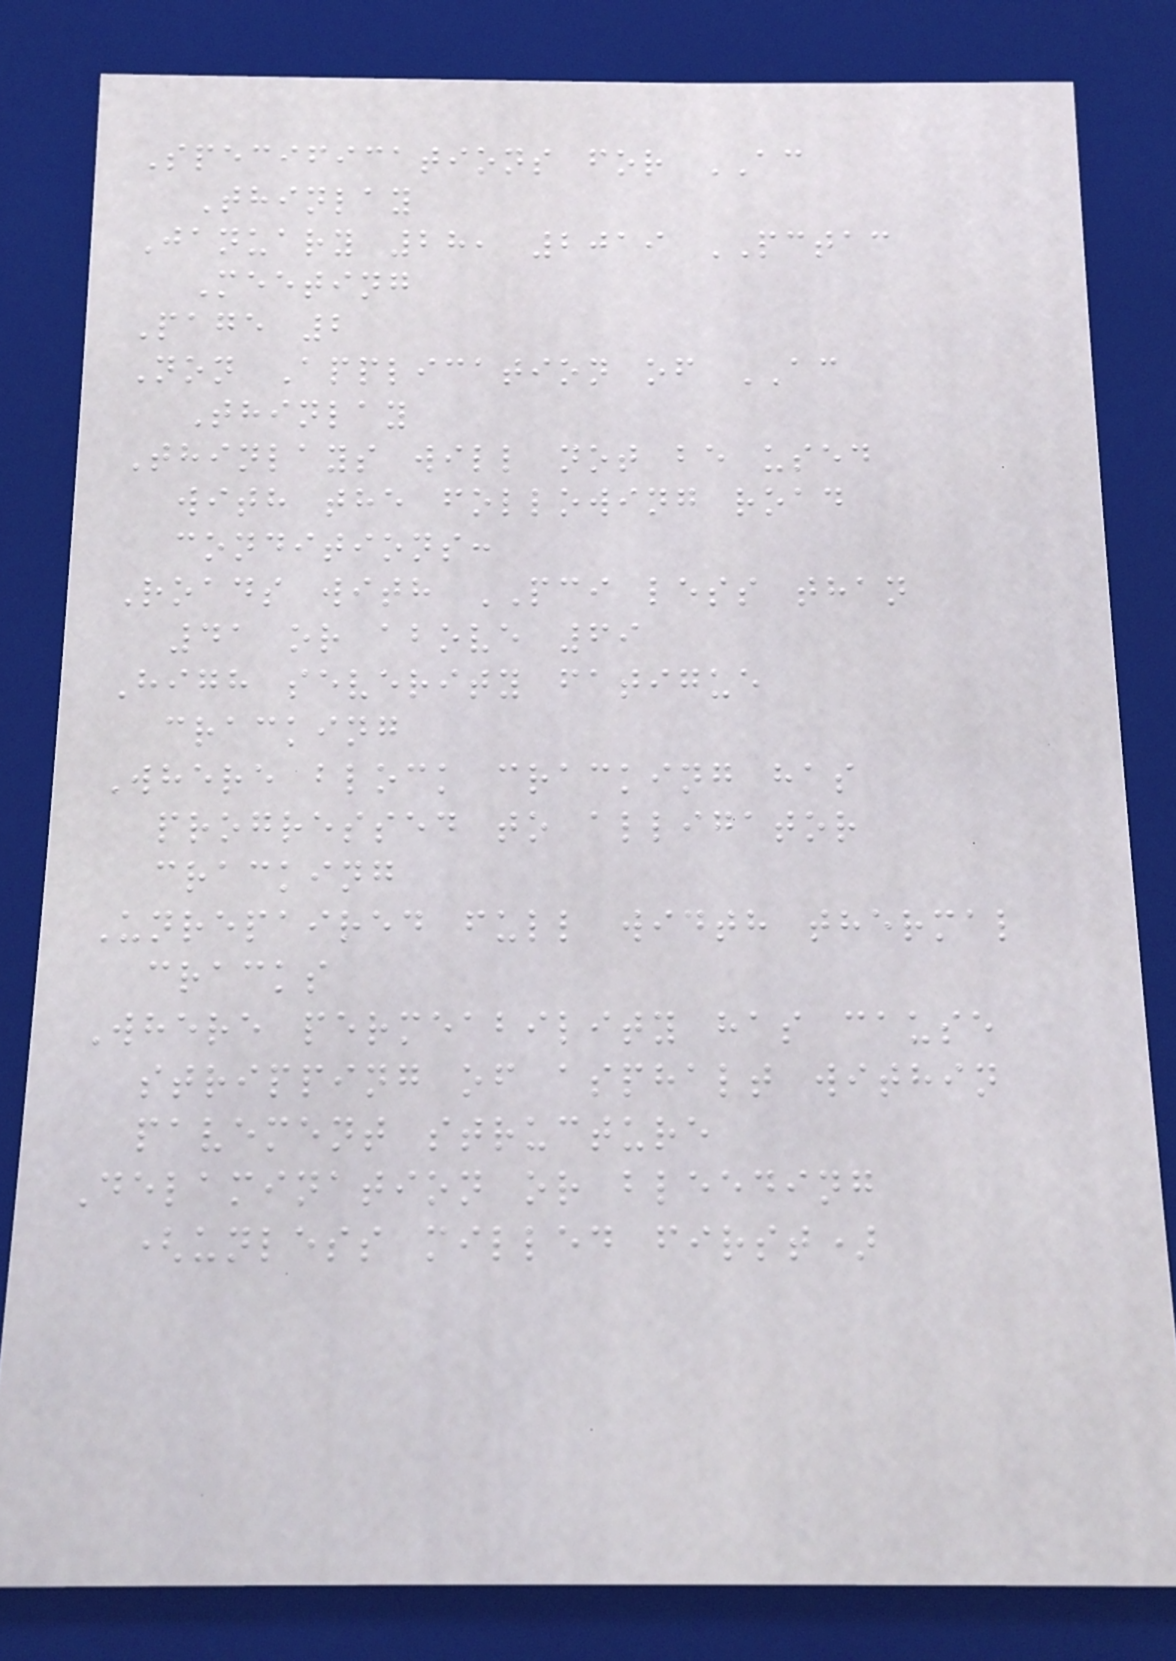Specifications for AC
Thinlay
January 28, 2019 PCTAC
Meeting
Page 2
Non Application of AC
Thinlay
Thinlays will not be used
with the following road
conditions:
Roads with PCI less than
41 or above 69
High severity fatigue
cracking
Where block cracking has
progressed to alligator
cracking
Unrepaired full width thermal
cracks
Where permeability has cause
stripping of asphalt within
pavement structure
Delamination or bleeding
(unless milled first)
